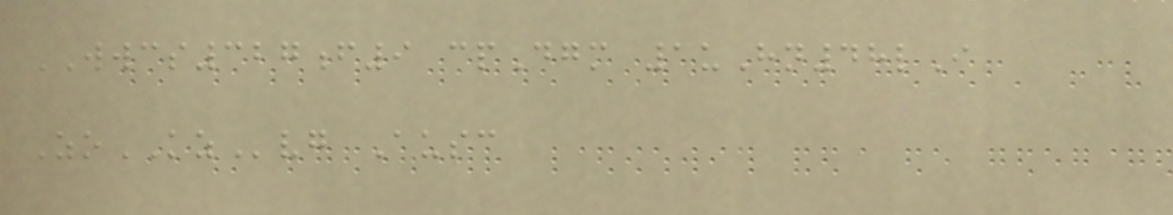WWCS327f9 cpDgm 1uHn48lI
ZoKZvg Ausc
